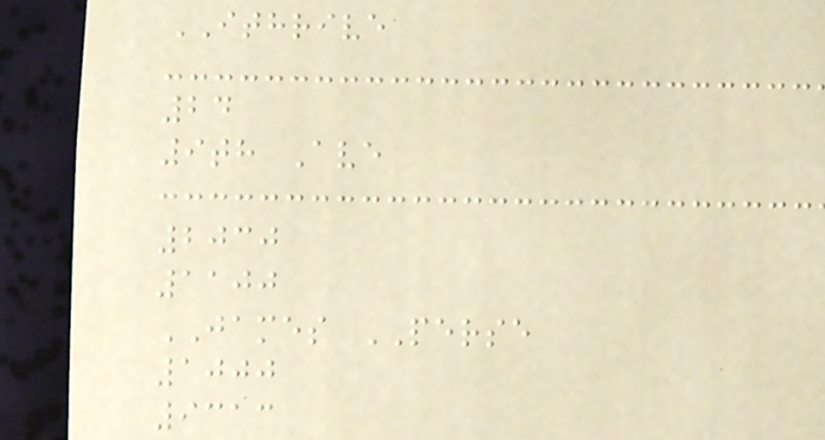ITHRIVE
24
9th Ave
2030
1100
JAMES PERSE
1000
9313
